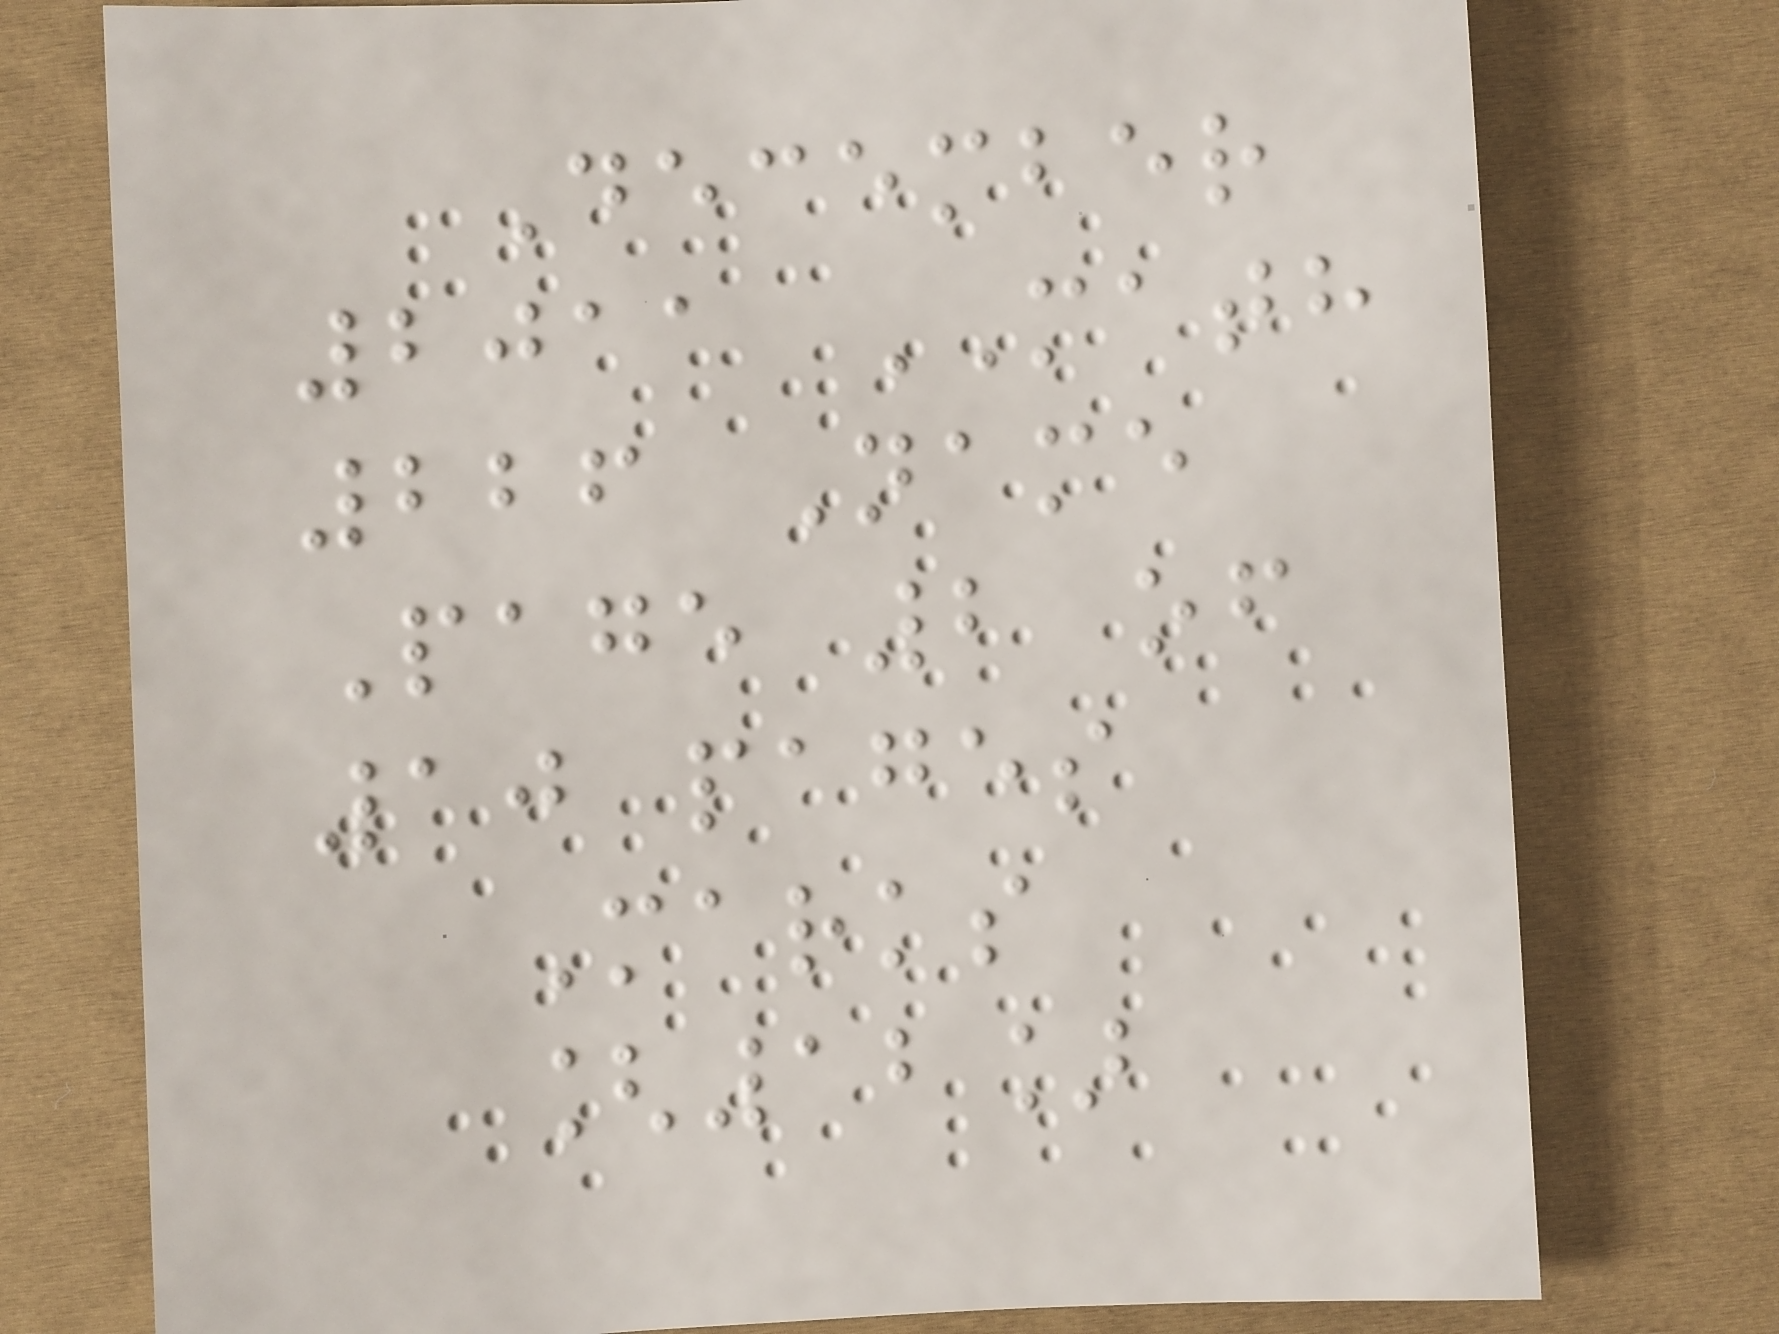December
2011 MATH
226 Name
Page 2 of
10 pages
Marks
[12]
